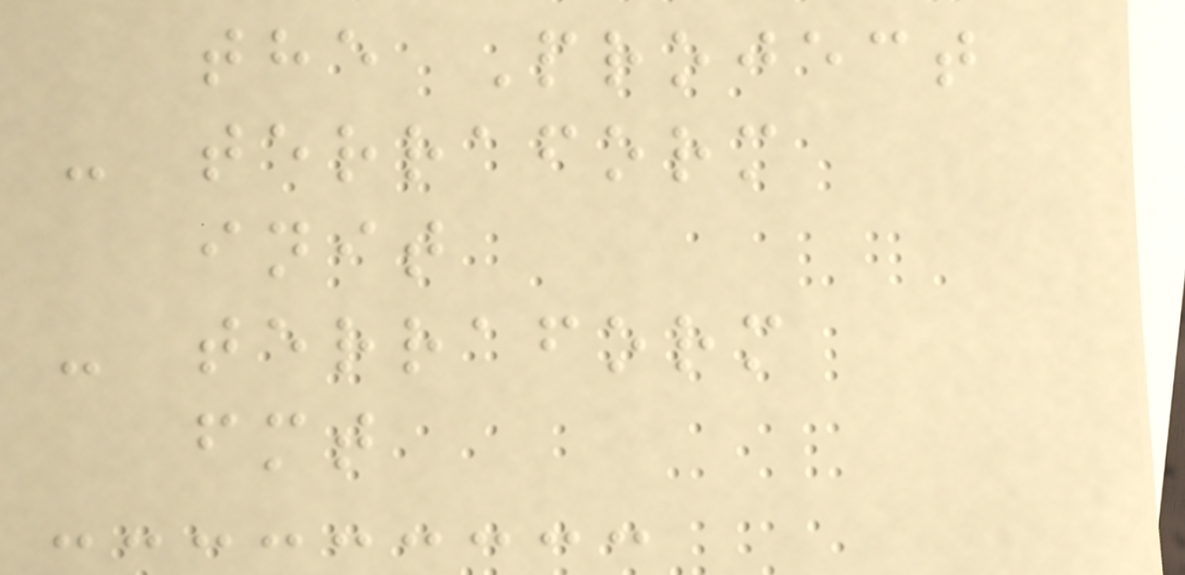the Project
- terraform
init
- terraform
fmt
